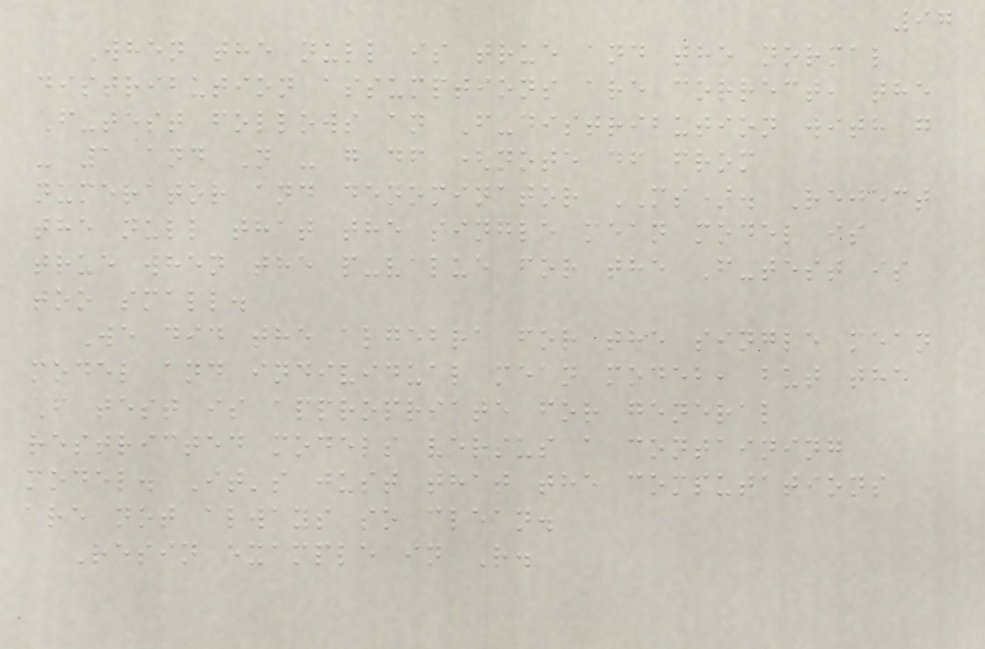97
When the null is true and the normal
distribution assumptions are correct, the
F-test follows an F-distribution with g
- 1 and N - g df (note df from
numerator and denominator MS). Reject
the null that the single mean model is
true when the p-value for the F-test is
too small.
We did the algebra for the single mean
model and individual mean model, but the
F test is appropriate for general
restricted models versus a containing
model. It's just that the computations
are not always so clean.
Resin example in R.
